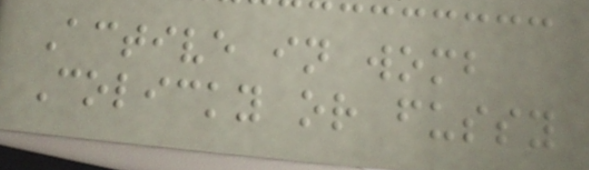Active in womb
Colicky or fussy
